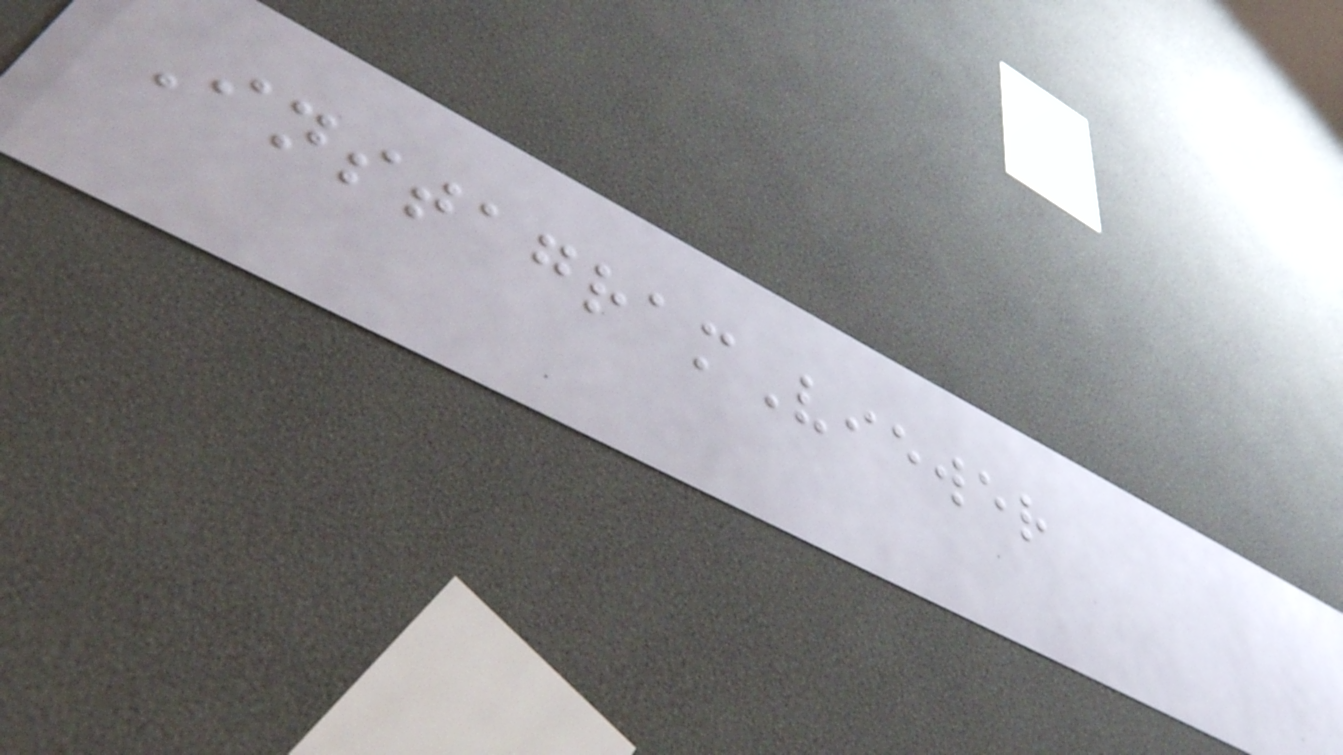InstagramViewer
